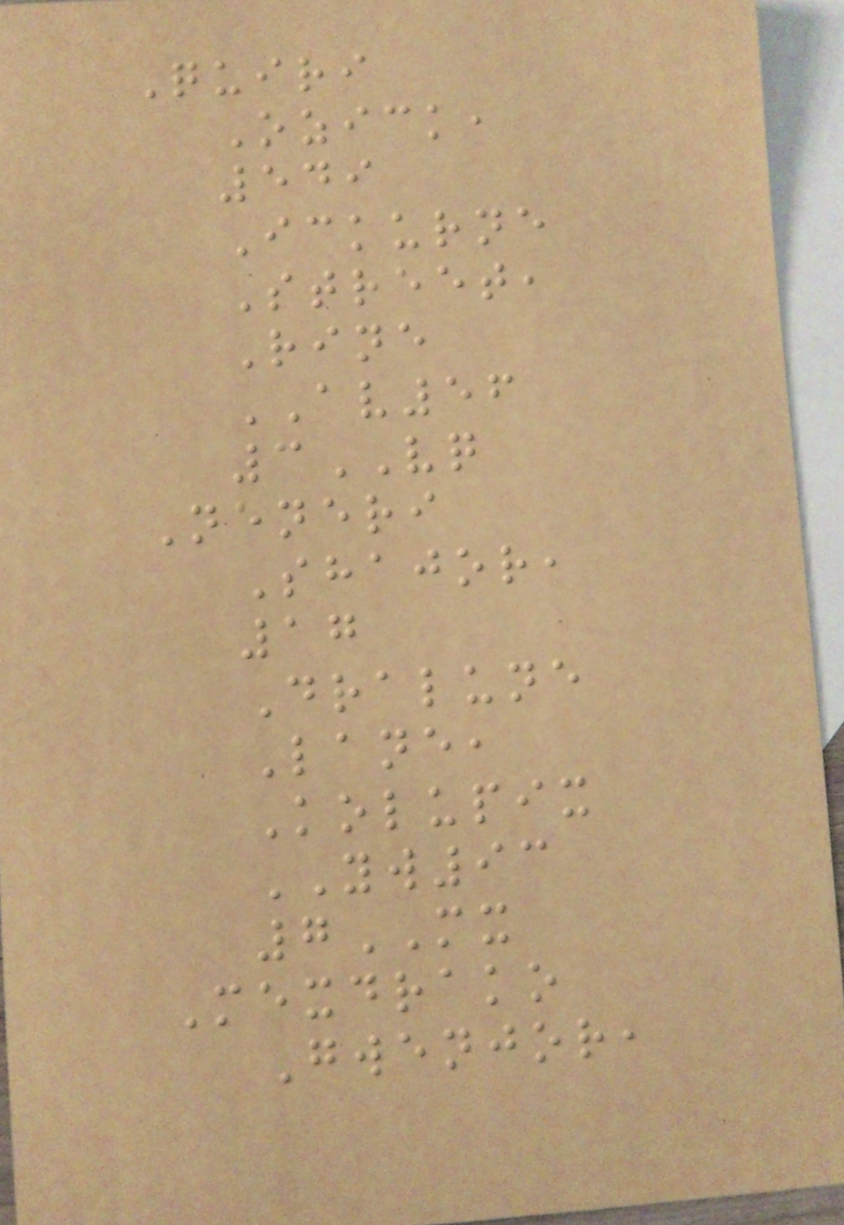Quiri
Ozick,
549
Ickurne
Street,
Rine
AV56
3VQ
Neneri
Shajor,
17
Dralune
Lane,
Kolupix
YW93
7MX
Mexdrako
Gwenjor,
